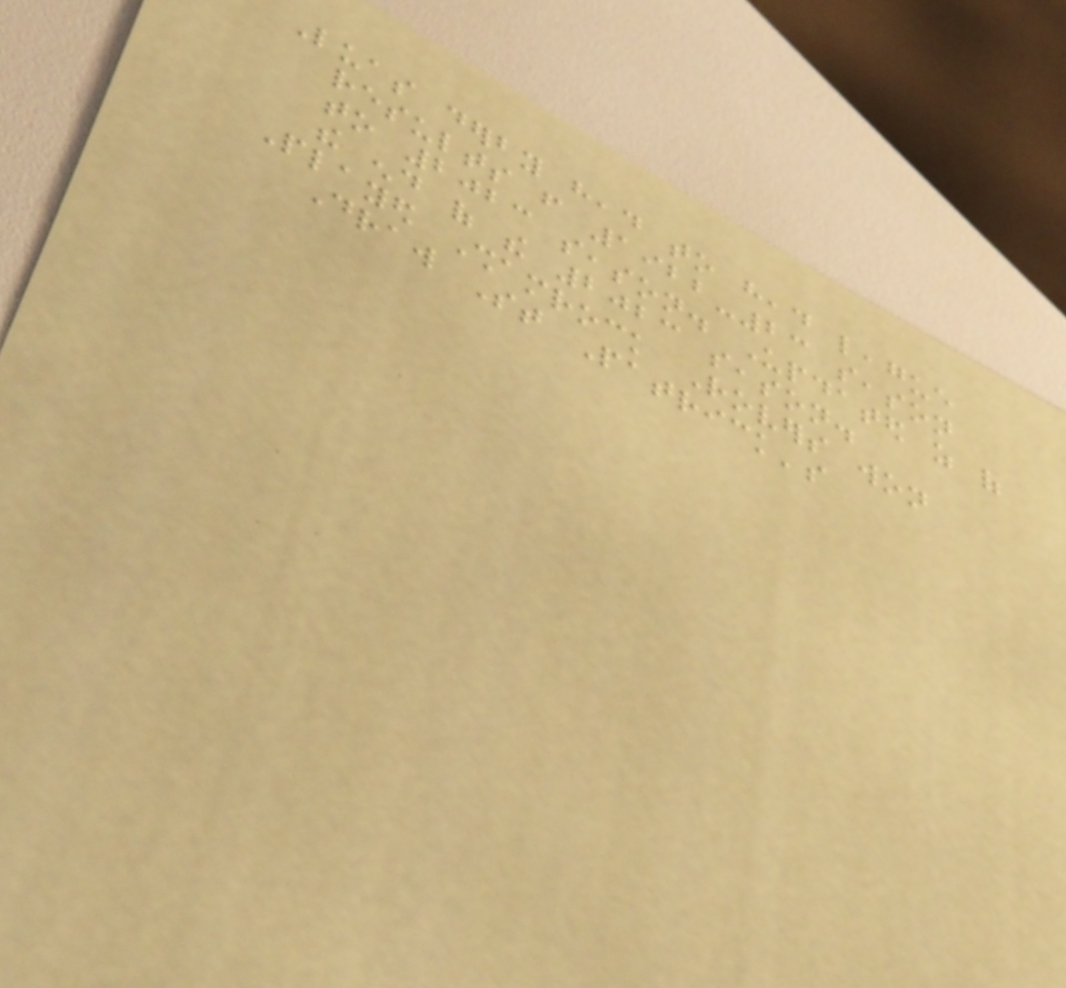Luas derby head to head league
results from 1922-23 season
to 2023 season. Updated as of
the end of the 2023 season.
Played Shamrock Rovers won
Draw St Patrick's
